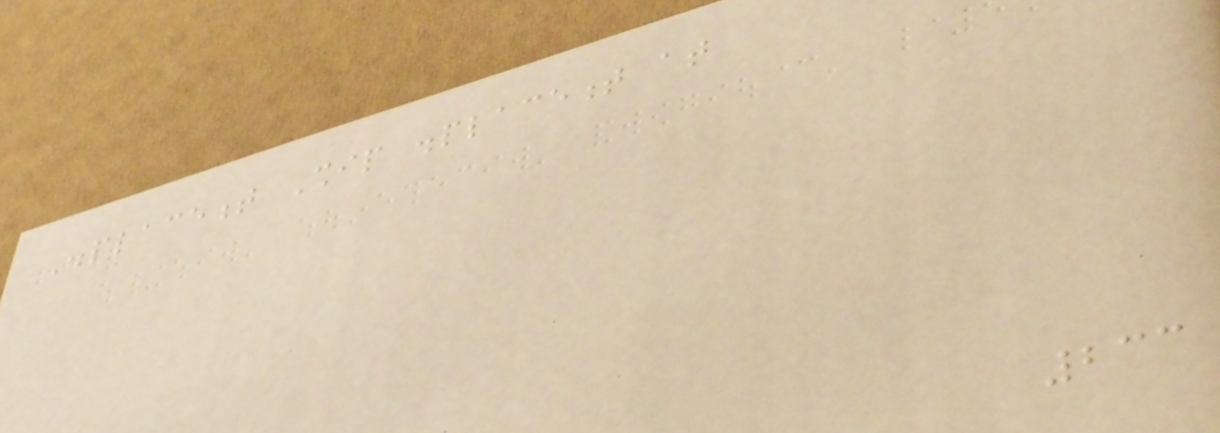Displacement Ship displacement at
233
